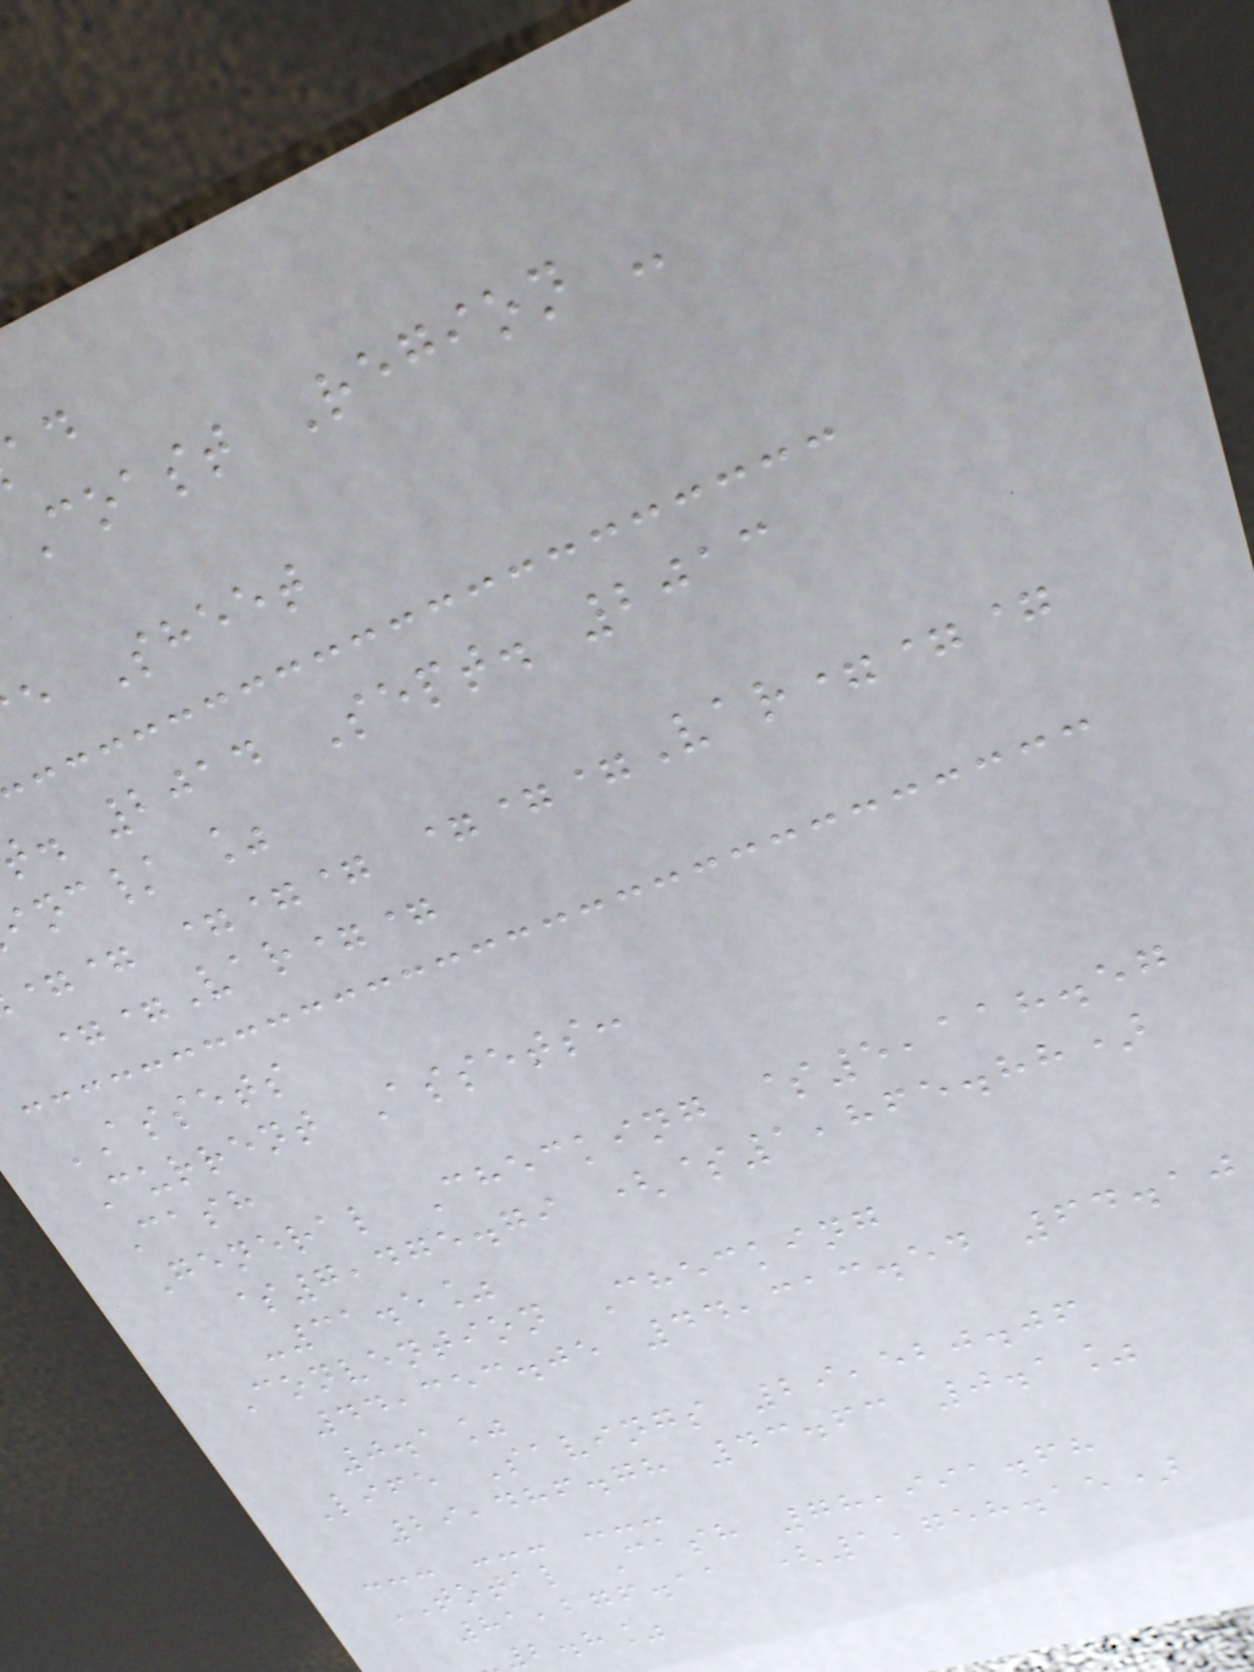Coast Region -
e Sheet
. 2014 Sept. 2013
inc/ %
== === ===Var===
==Var==
ASSETS
Current Assets:
Cash
General Checking $5,118.57
$7,475.79 ($1,865.88)
-31.5%
Convention Checking
44,353.05 44,313.54 64.10
0.1%
Life Savings 29,520.06
29,486.78 43.63 0.1%
--- --- ---
TOTAL Cash 78,991.68
81,276.11 (1,758.15)
2.8%
